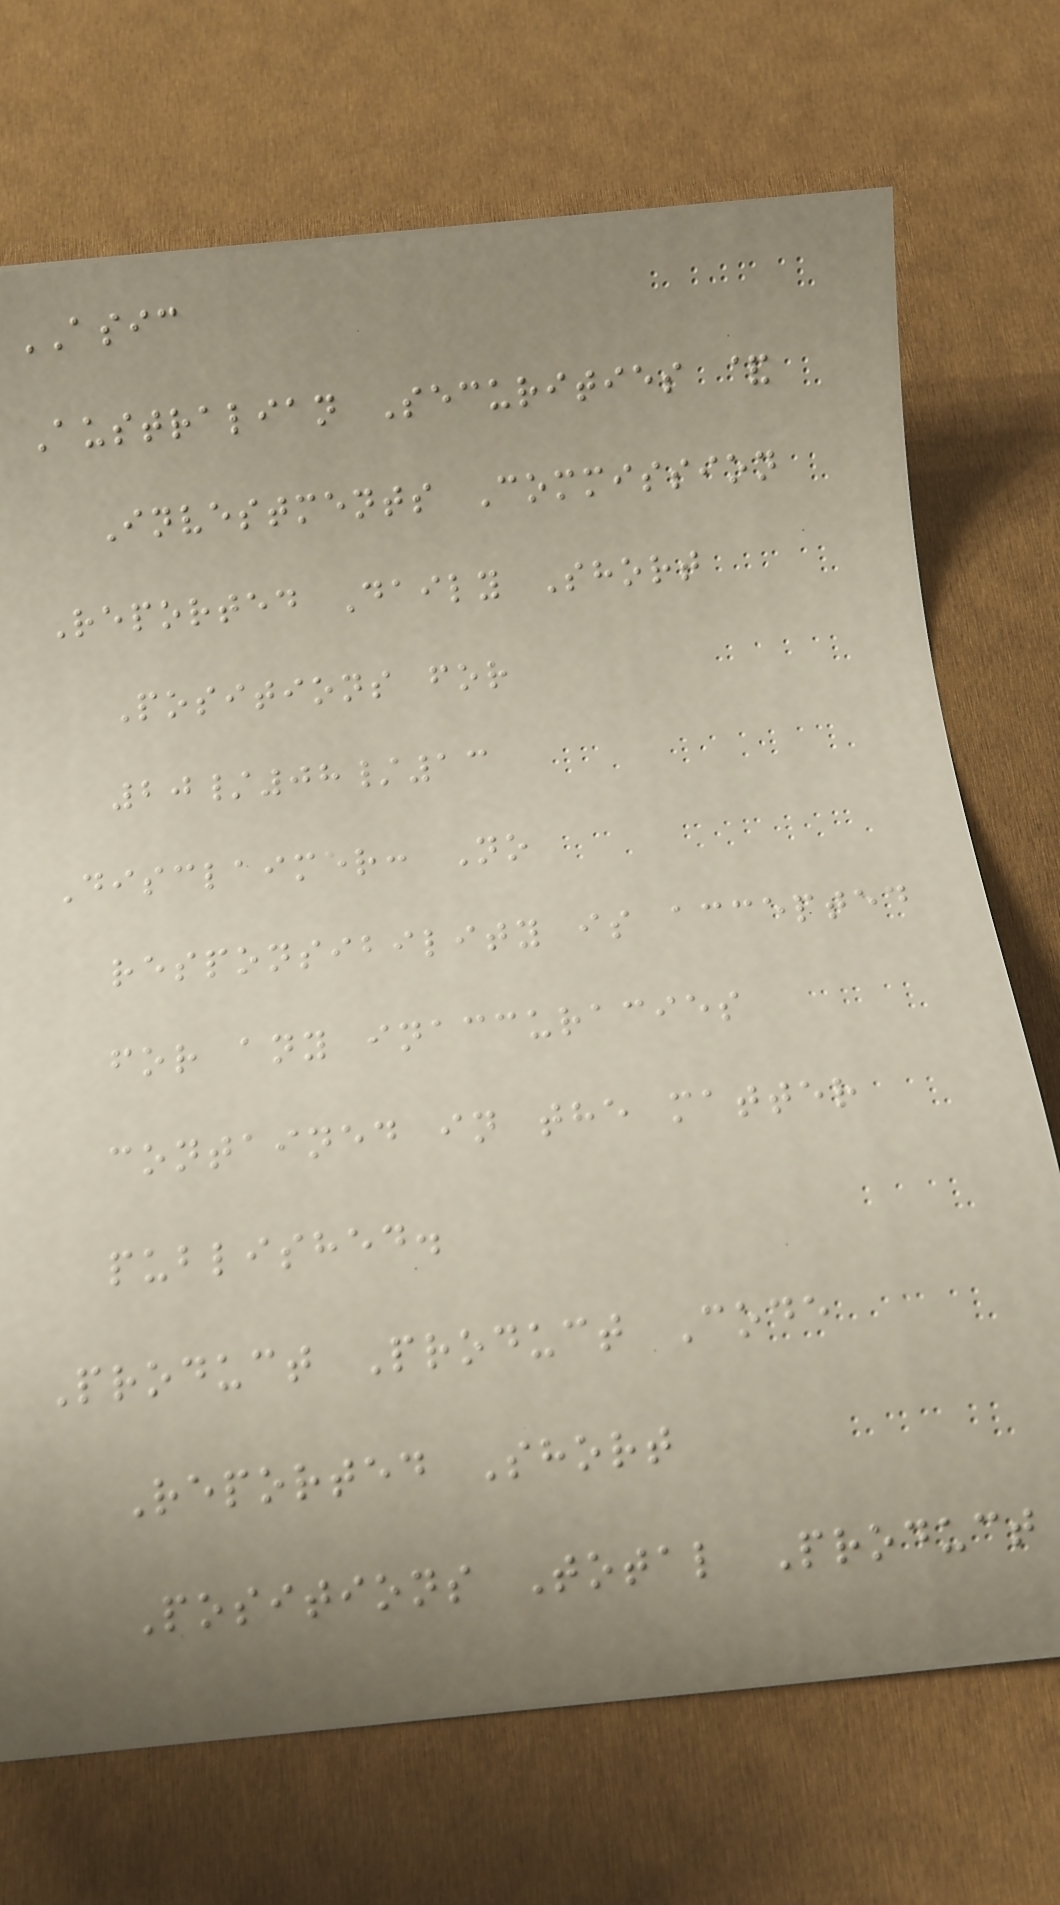ASIC
Australian Securities &
Investments Commission
Reported Daily Short
Positions for
20/08/13
Disclaimer: No
responsibility is accepted
for any inaccuracies
contained in the matter
published.
Product Product Code
Reported Short
Positions Total Product
